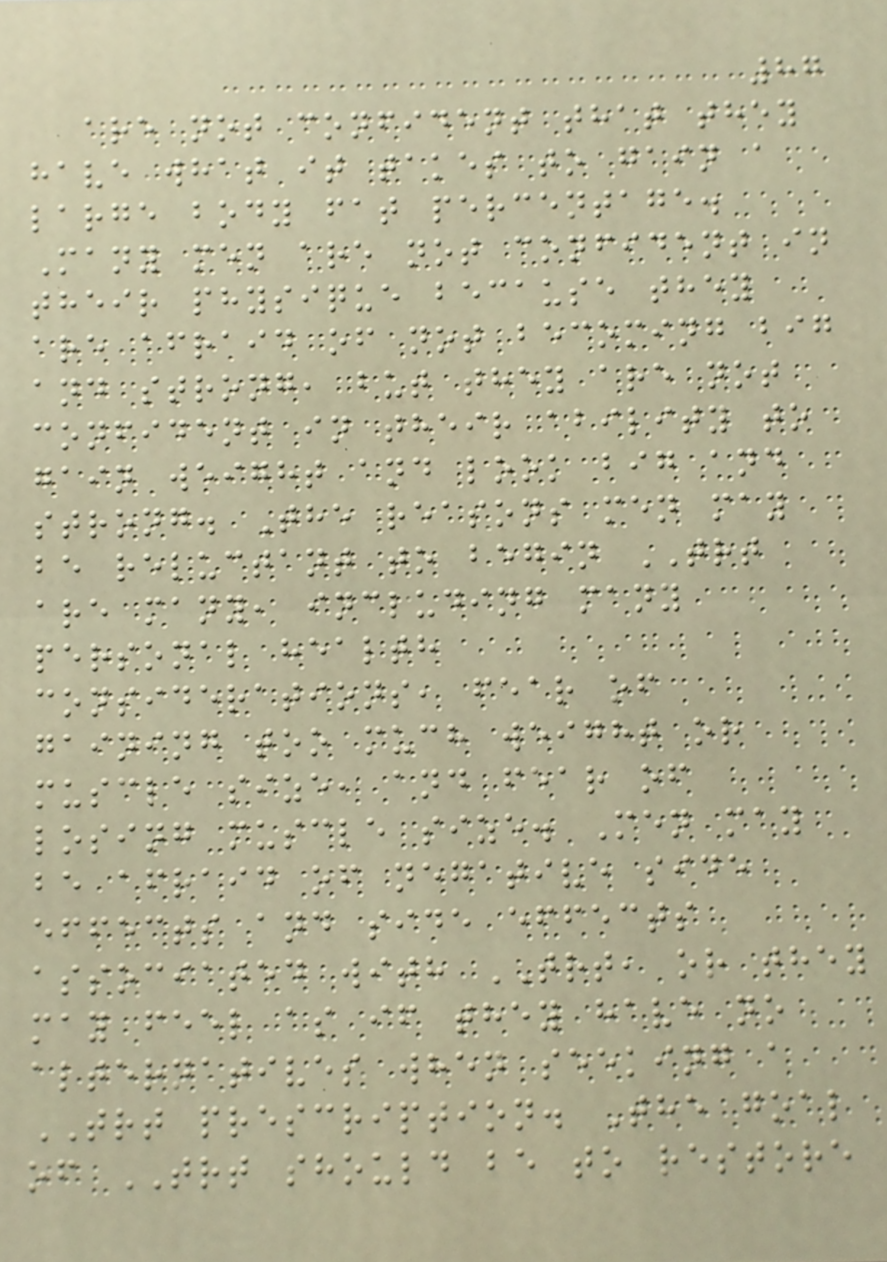87
are not confident that they
have what it takes to gain a
large body fat percentage.
Many men are not confident in
their physique because they
are afraid of not becoming big
and strong, but they are not
confident in their ability to
gain weight and look big and
strong. The reasons men may
be reluctant to begin TRT
are many, including many
personal health
considerations, fear of
gaining too much weight or
muscle size, and fear of
losing muscle size. Men may
be afraid of negative side
effects and side effects
associated with TRT, or they
may feel as if they have no
alternatives when seeking a
TRT prescription. The goal
of TRT should be to restore
